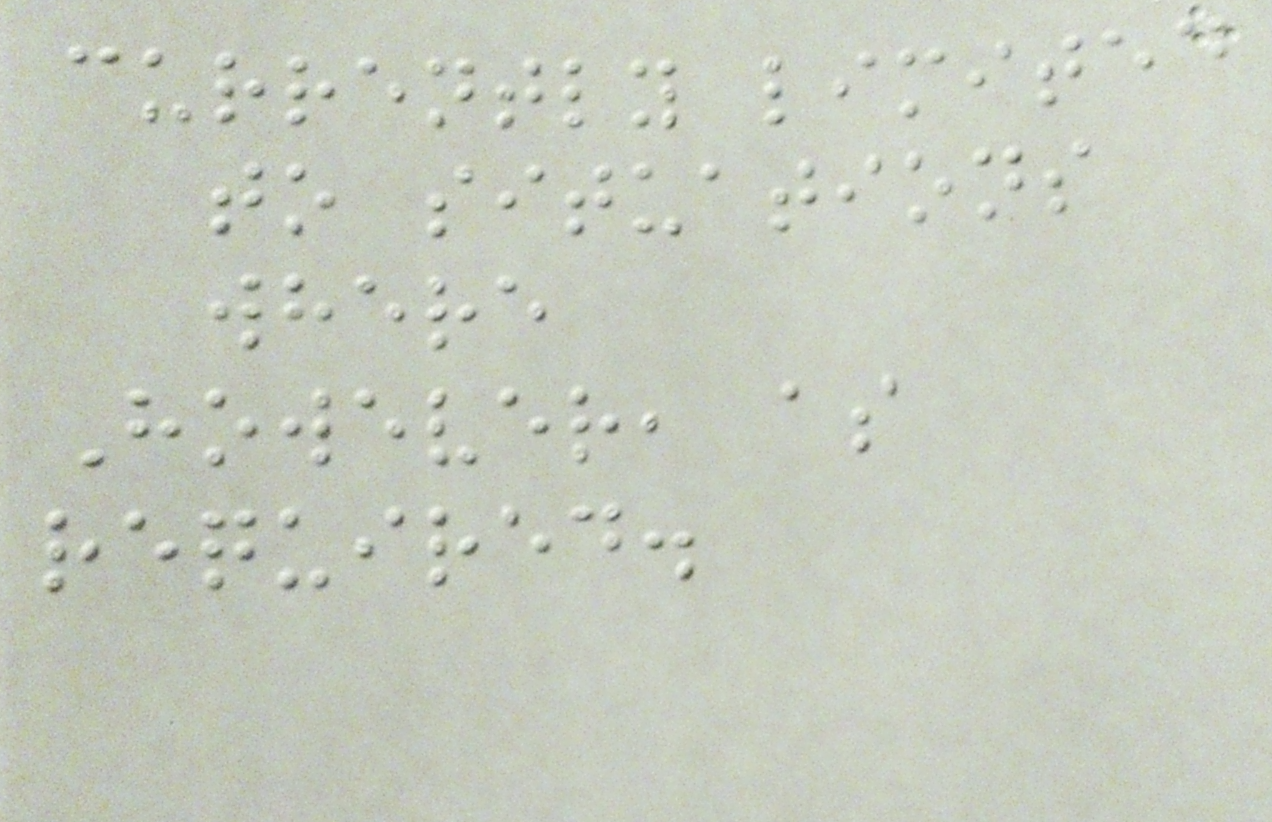currently limited
to situations
where
However, as
required.
